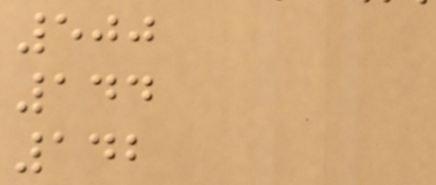500
144
142
